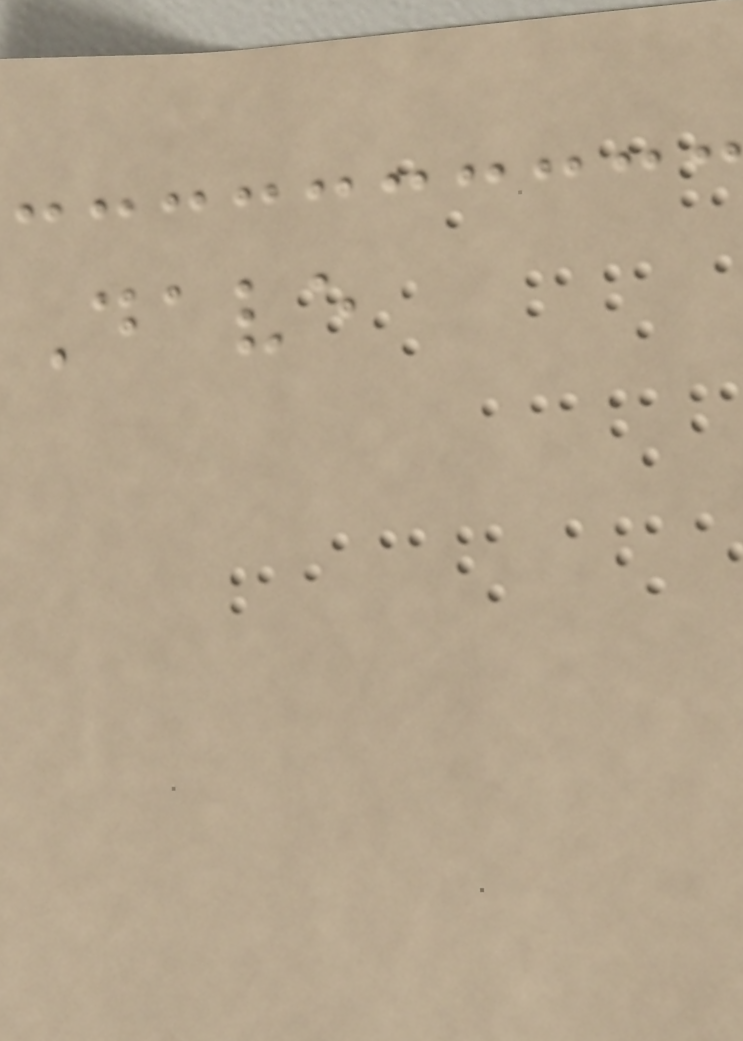Dave
